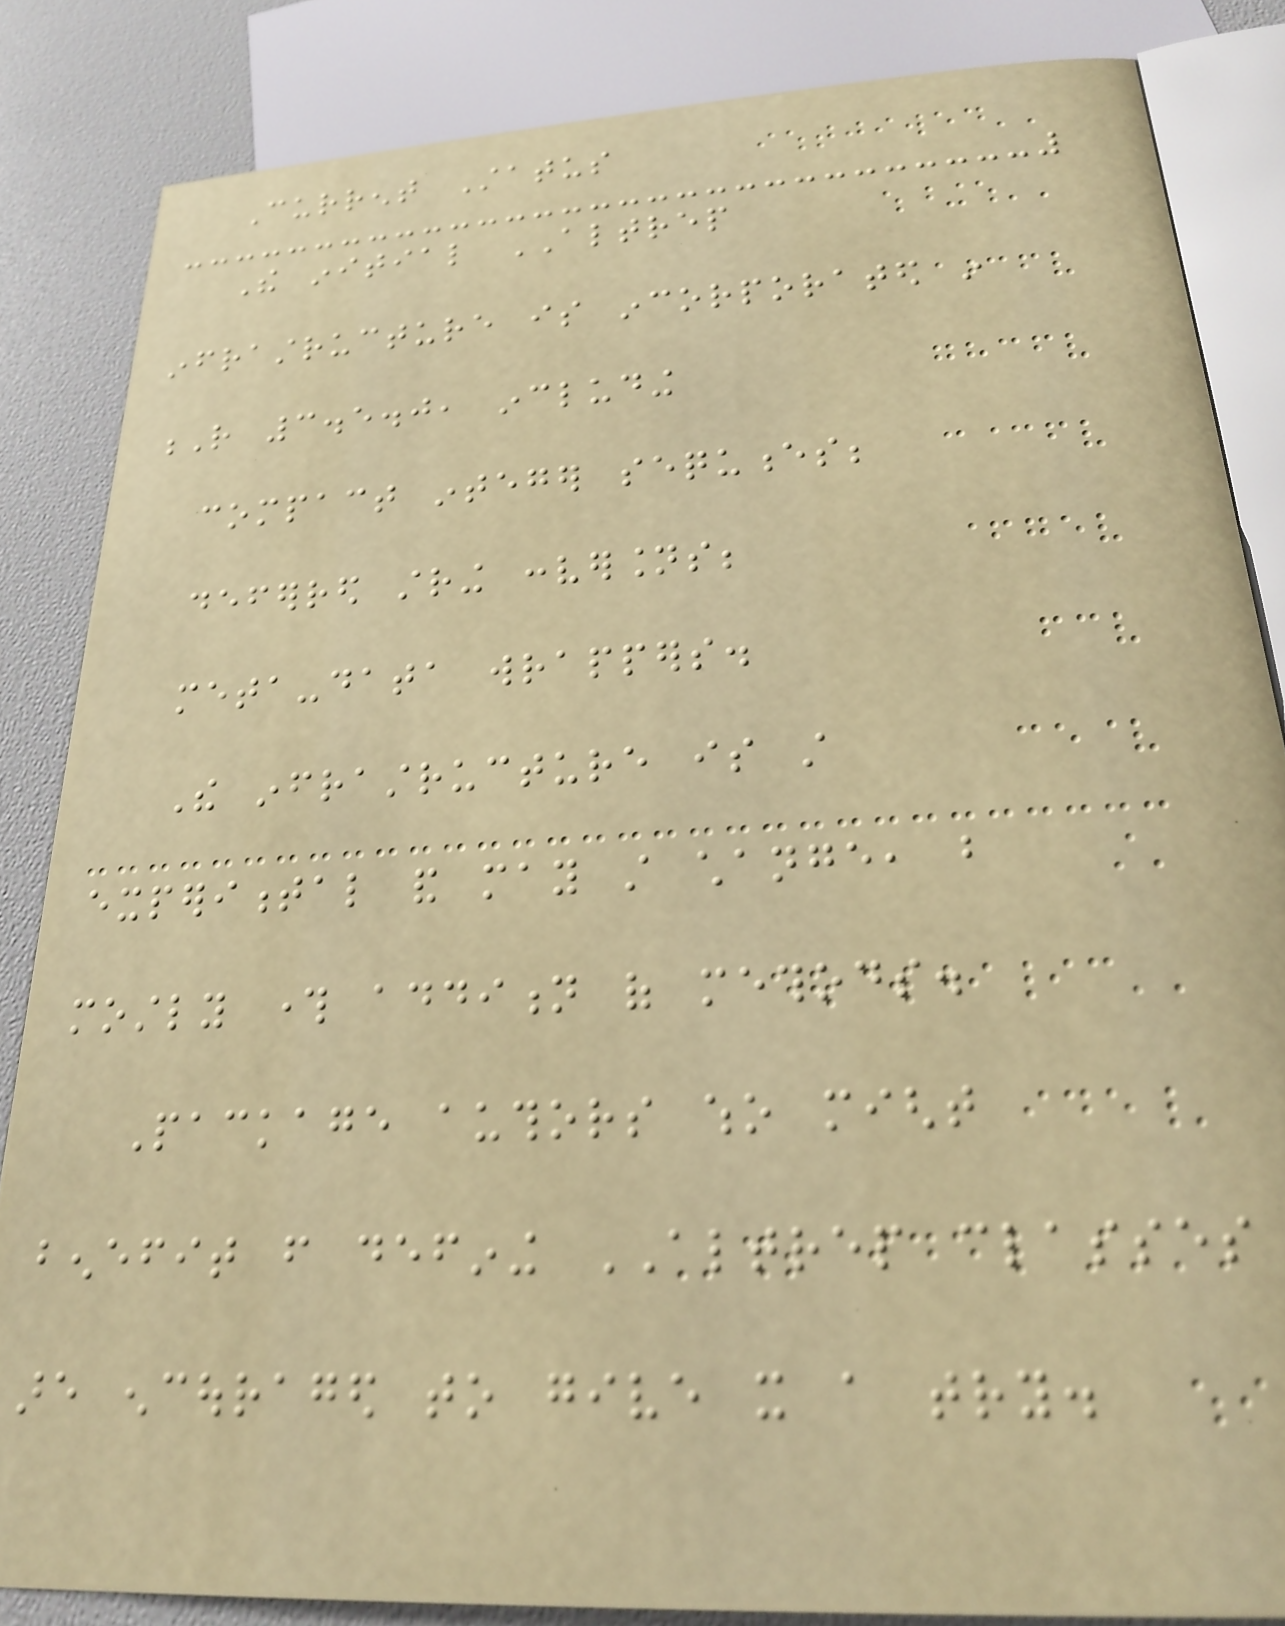Current Status
The initial ALTREP
infrastructure is incorporated in
R 3.5.0, including
compact integer sequences;
deferred string conversions;
meta-data wrappers.
The infrastructure is still
experimental and may still change, but
mostly through addition of methods.
Package authors who might
benefit from defining ALTREP classes
are encouraged to give it a try.
